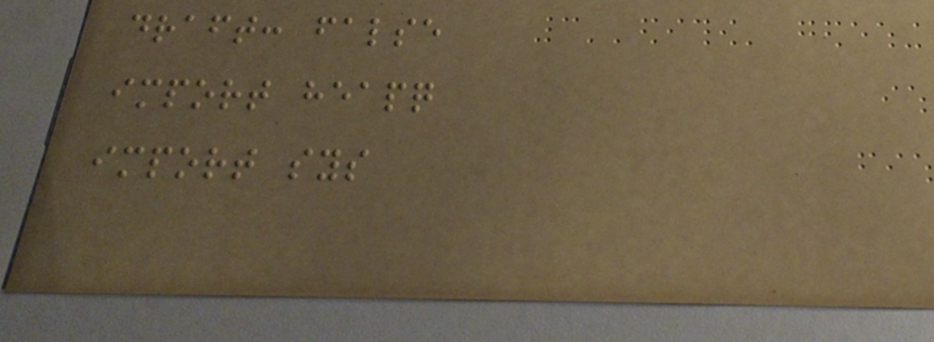draft: false
import heapq
import sys
